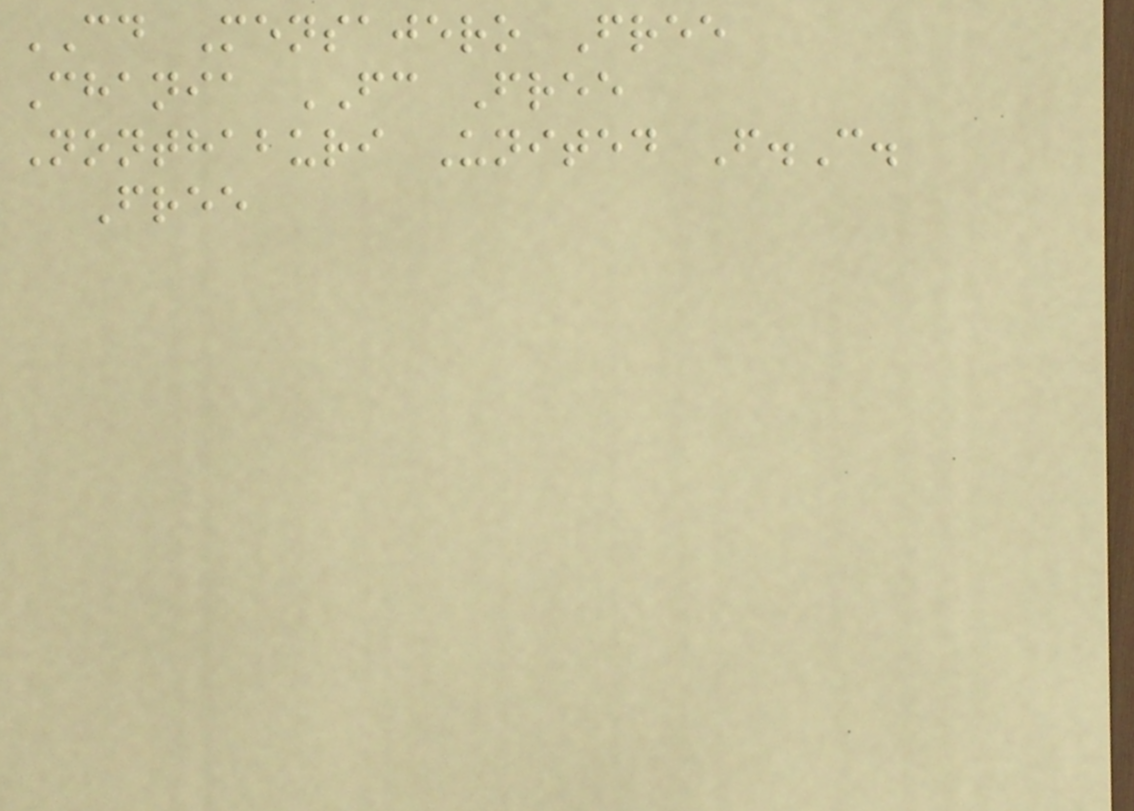CD Mensajero Free
Chania FC Free
Nonthaburi United F.C.
Free
